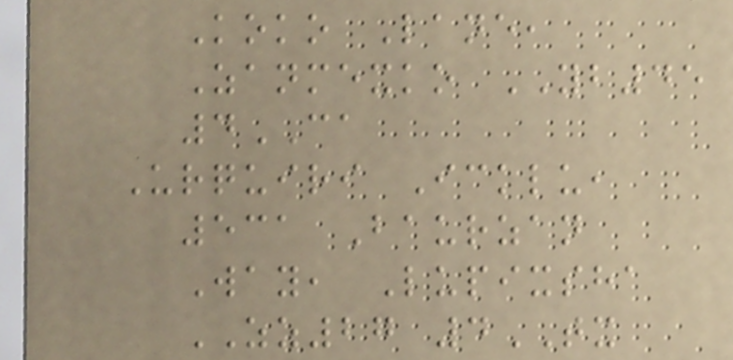Koko Lane,
Zanmexko YB45
4CA
Urquiri Icklu,
531 Baurzan
Way, Lupixsha
ZZ27 4TX
